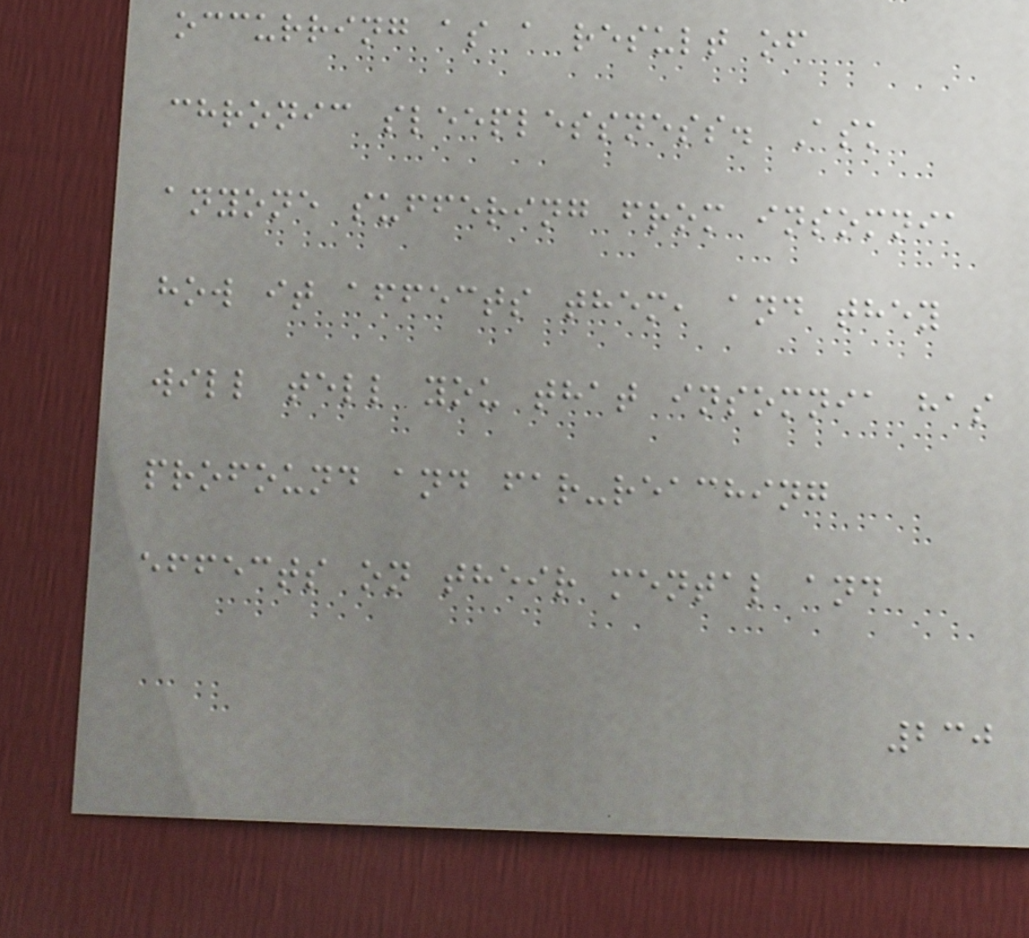occurring as a result of
chronic sleeplessness. Ask
anyone suffering from insomnia
how it affects them, and they
will tell you that insomnia has
profound and far-reaching
effects on their mental and
230
